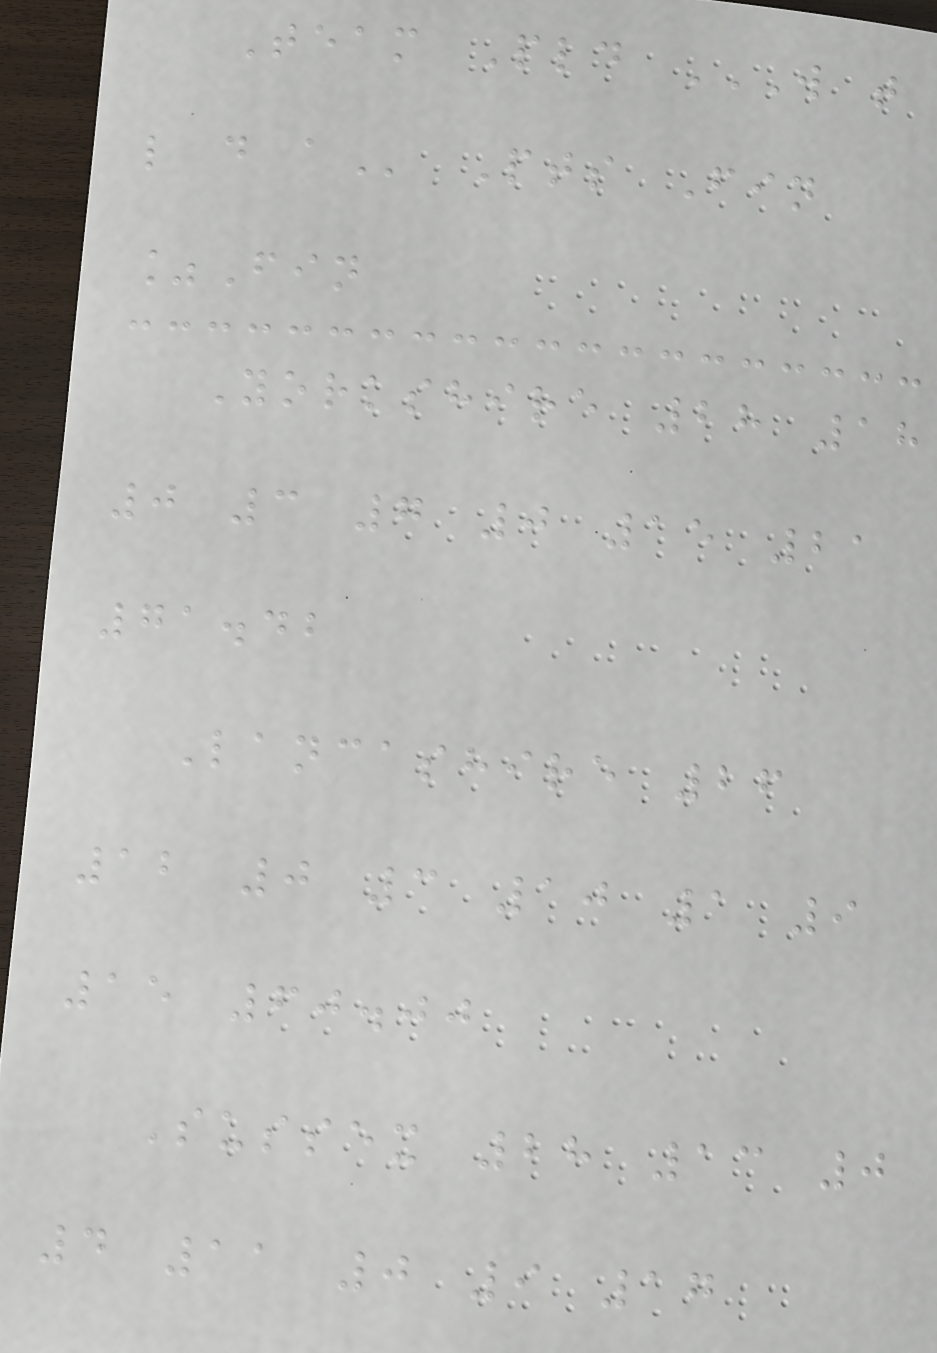Team Pld W T
L D A Pts Fin
%Fin
Yorkshire 28 18
0 3 7 0 15 21
71.42
Lancashire 26
12 0 3 10 1 9
15 60.00
Sussex 28 13 0
4 11 0 9 17
